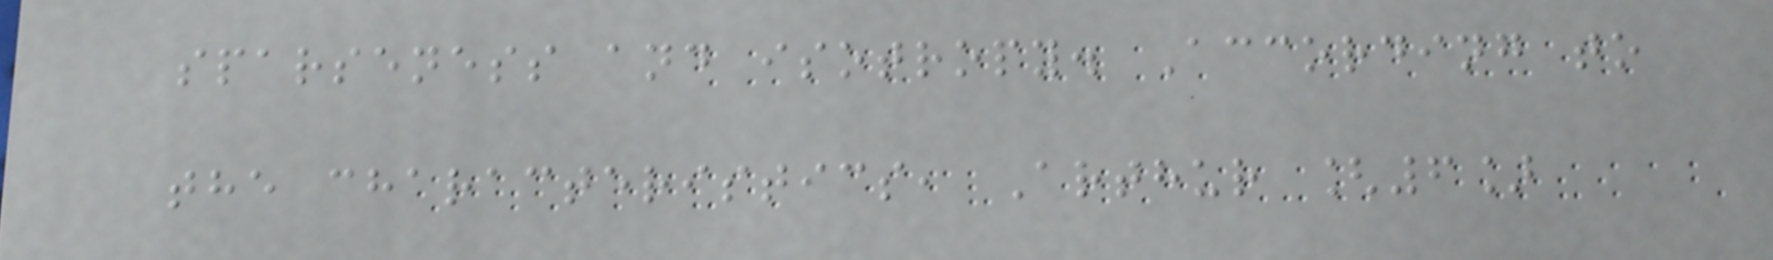sparseness and isotropy. According to
the characteristics, Arthur [6]
